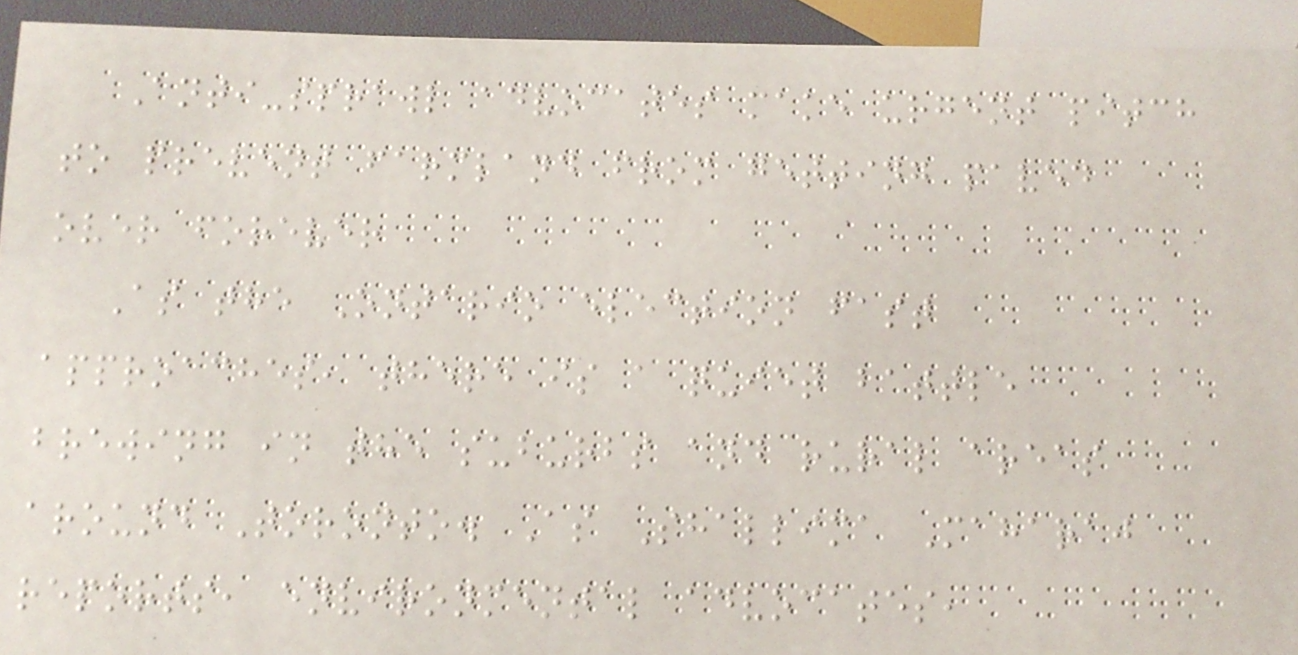Anti-sprawl advocates make urgent pitch
to prevent farmland from getting paved
over forever
As the Ontario election fast
approaches, there is a quiet battle
brewing in the suburbs and rural areas
around Toronto. As Shallima Maharaj
reports, environmental advocates,
